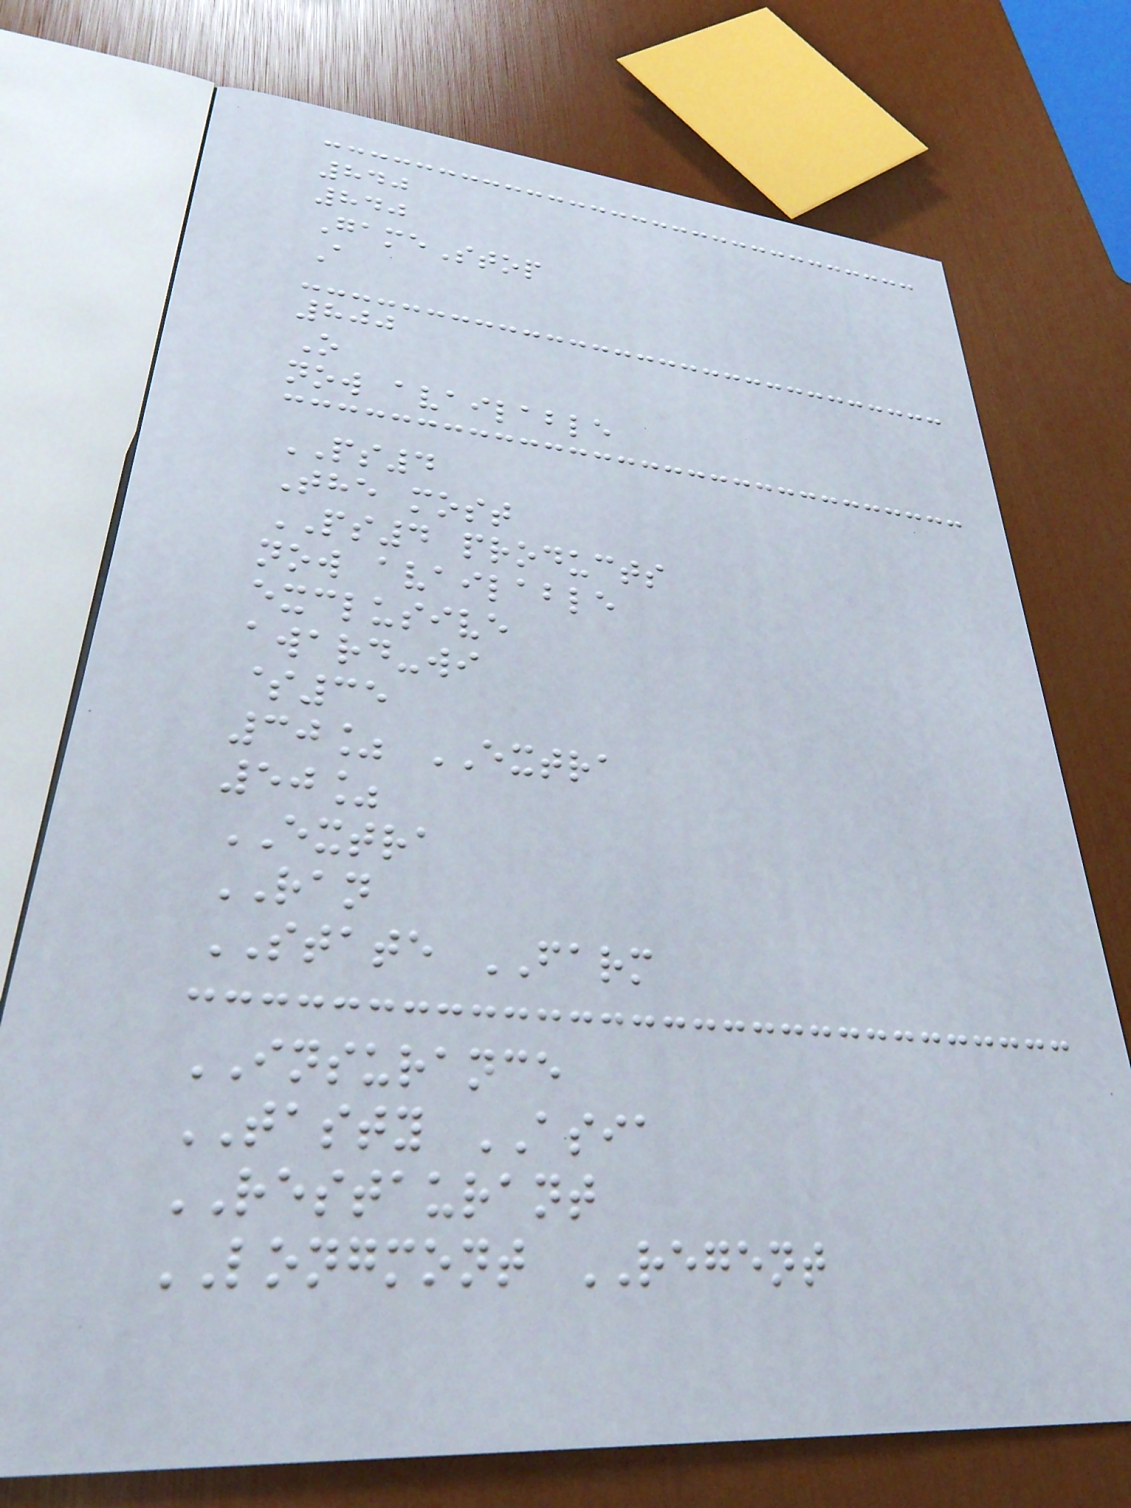840
840
GameStop
A
800
O
now available
PS4
The most
PS4 products
now available
exclusive
award-wi
$35
30% EXTRA
50%
EXTRA
RAN
STATE FARM
INSURANCE
TASTY ASIA
RESTAURANT
LONGMONT REGENT
